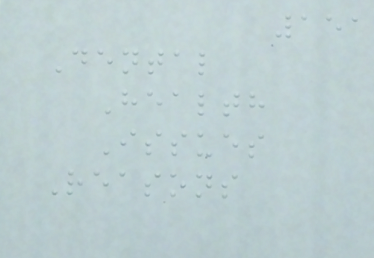151
Dental
Health
Issues
Reasons
